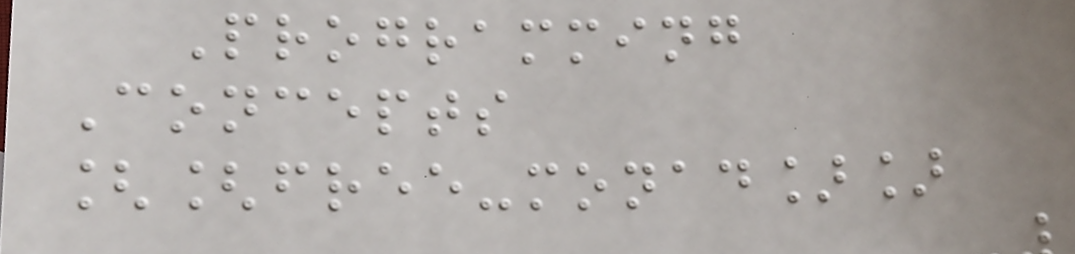Programming
Concepts
[[free-monad]]
